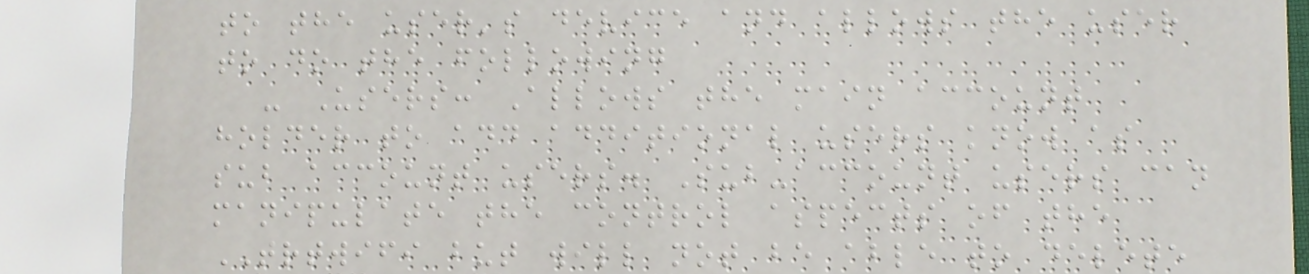to the user's device and allows the user
to do the following
- Users: Allows the main account
holder to add additional users know as
sub account users. Sub-account users can
manipulate the control aspects of the
TRTWIFI but will not be able to delete
